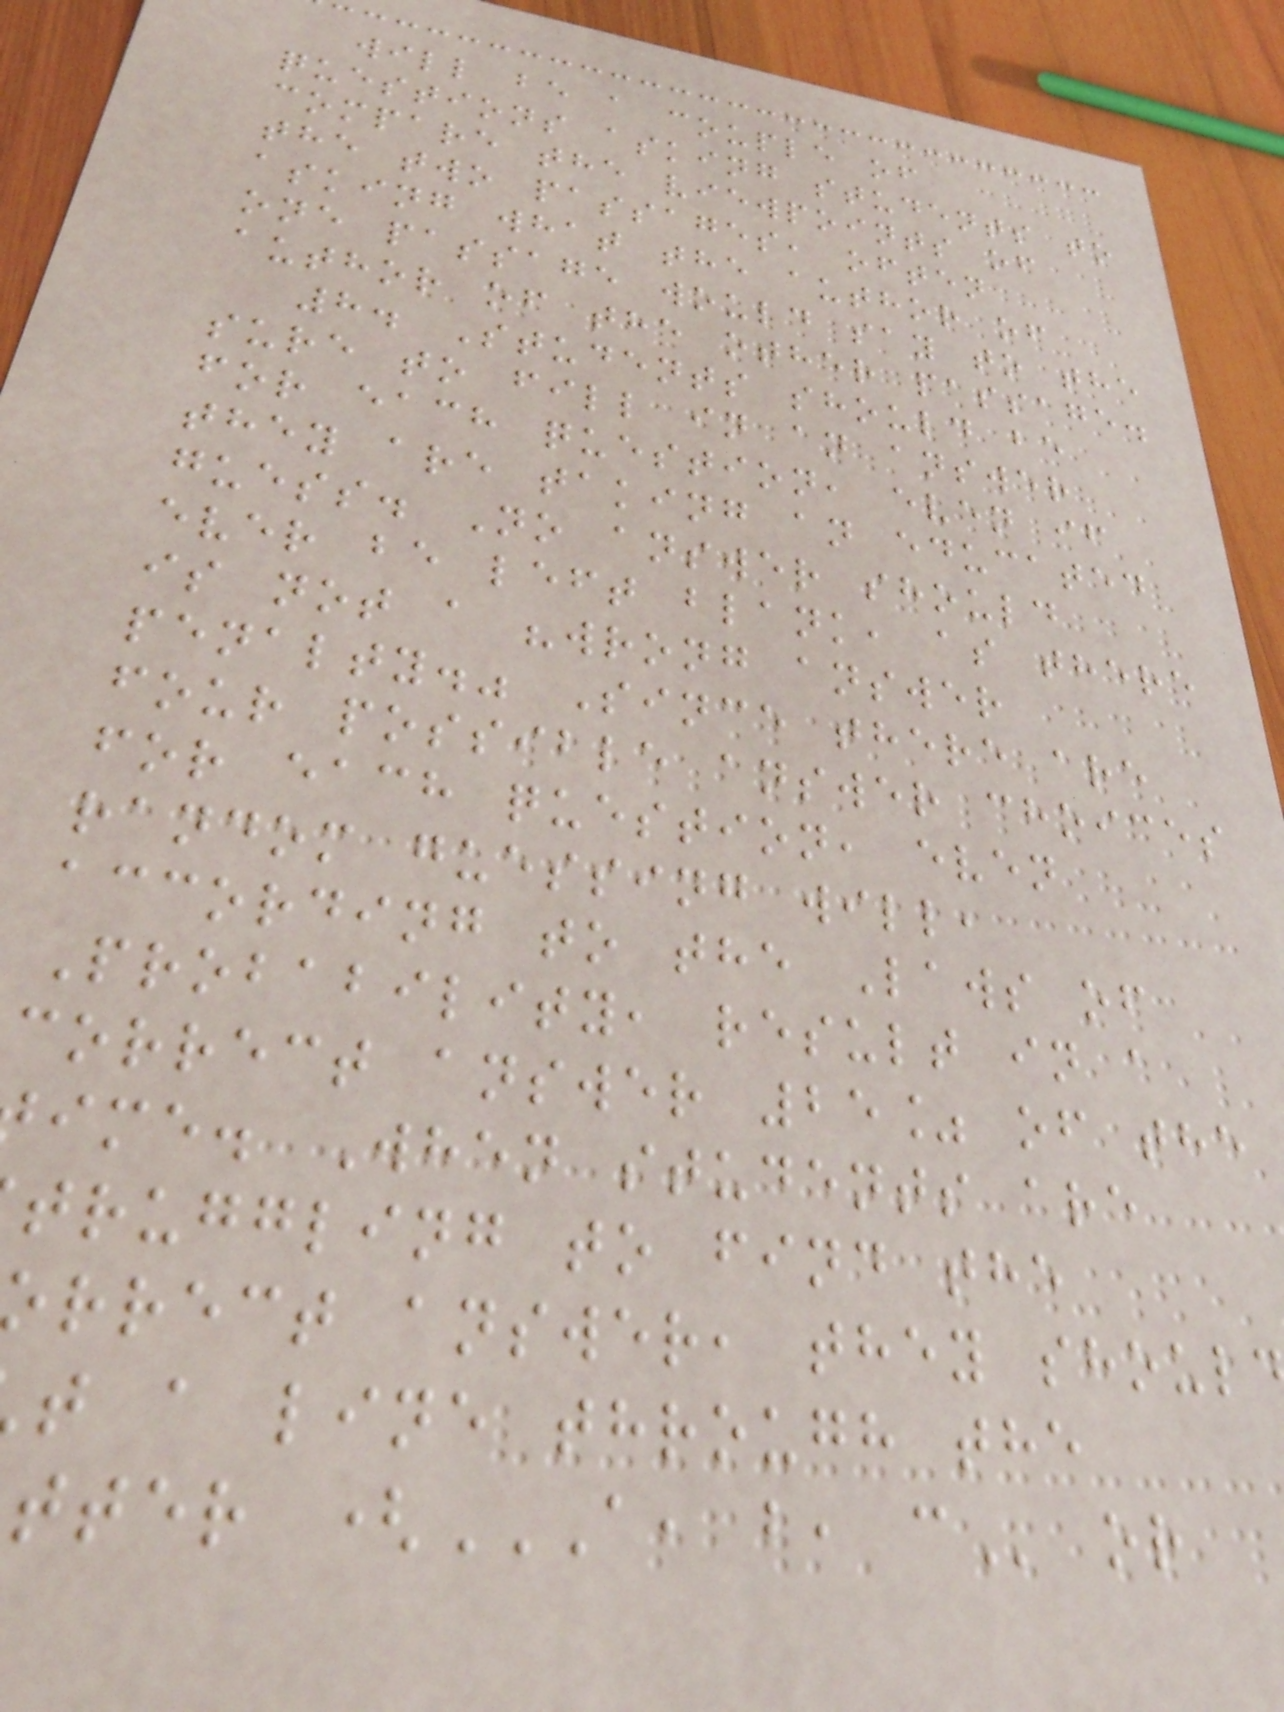will be a couple of
questions asking students to
compare the viewpoints of
the two passages, often
asking what the author of
one passage would say to the
author of the other passage.
8. Students should be
sure to fill in an answer
for each question, even if
they are taking an educated
guess. No answer should
ever be left blank, as there
is not a "wrong answer
penalty." Since there are
four possible answer choices
for each question, even
random guessing will,
according to the Laws of
Probability, result in a
correct answer 25% of the
ime. When students are
truggling to find the
rrect answer, they shoul
t a line through the
tter (A, B, C or
